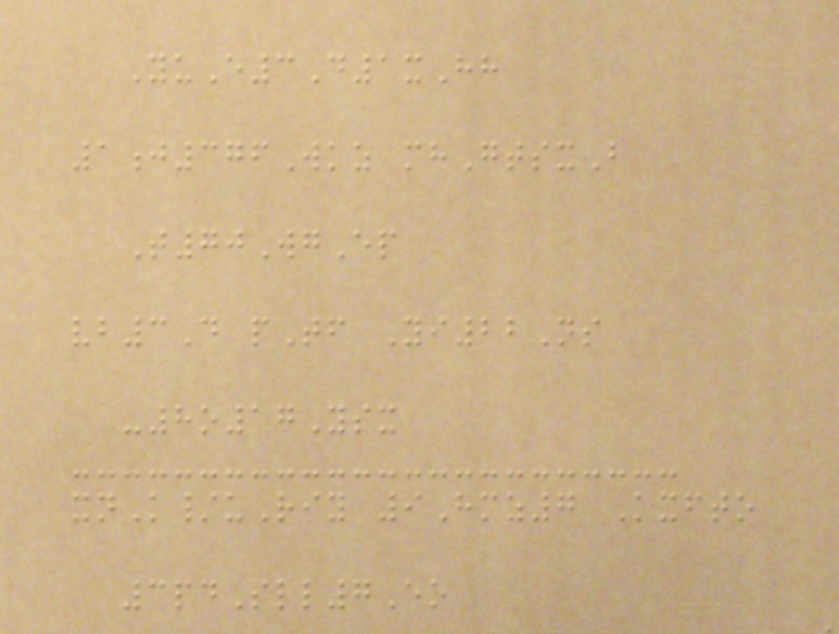YuE3D1xHh
1j376Wkz mhGtsxB
T70WgEp
vb3D pTf Yi22Ns
-8o17Ysx
xnK/uRiy 9Hmz7 Kxfto
3pdSll7Eo
